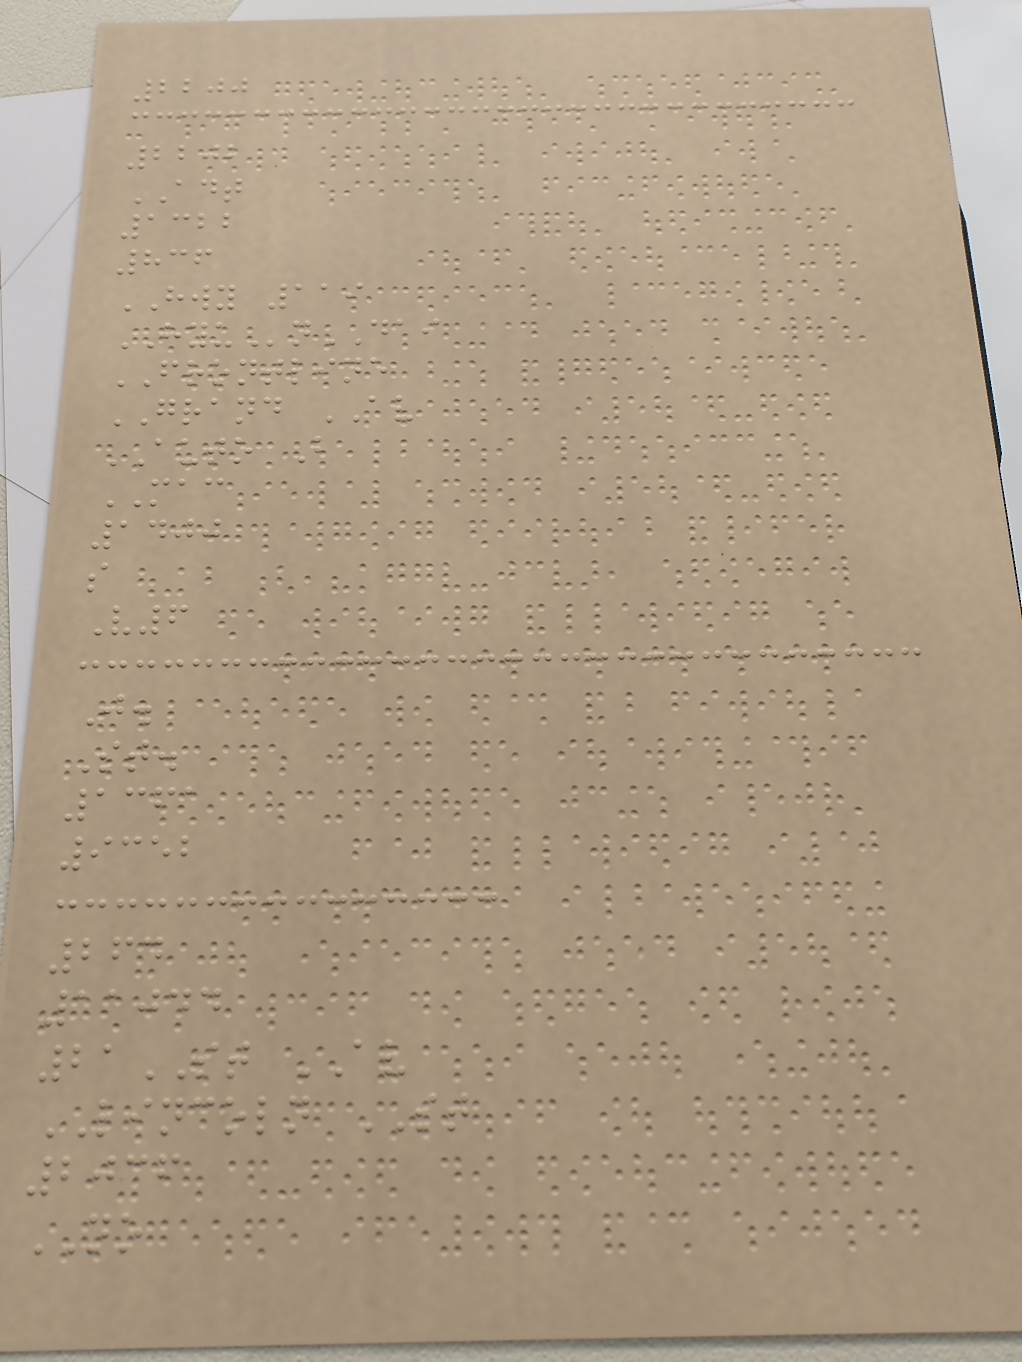2200
2202
ADT
1322
836
HWY 119
HYUnDAI
FRONTLINE
GRAND AV
AUTO B
MAC
1400
s
V6
J.
St.
1361
9352
264
11044
21ST AV
LINCOLN ST
2036
NO
